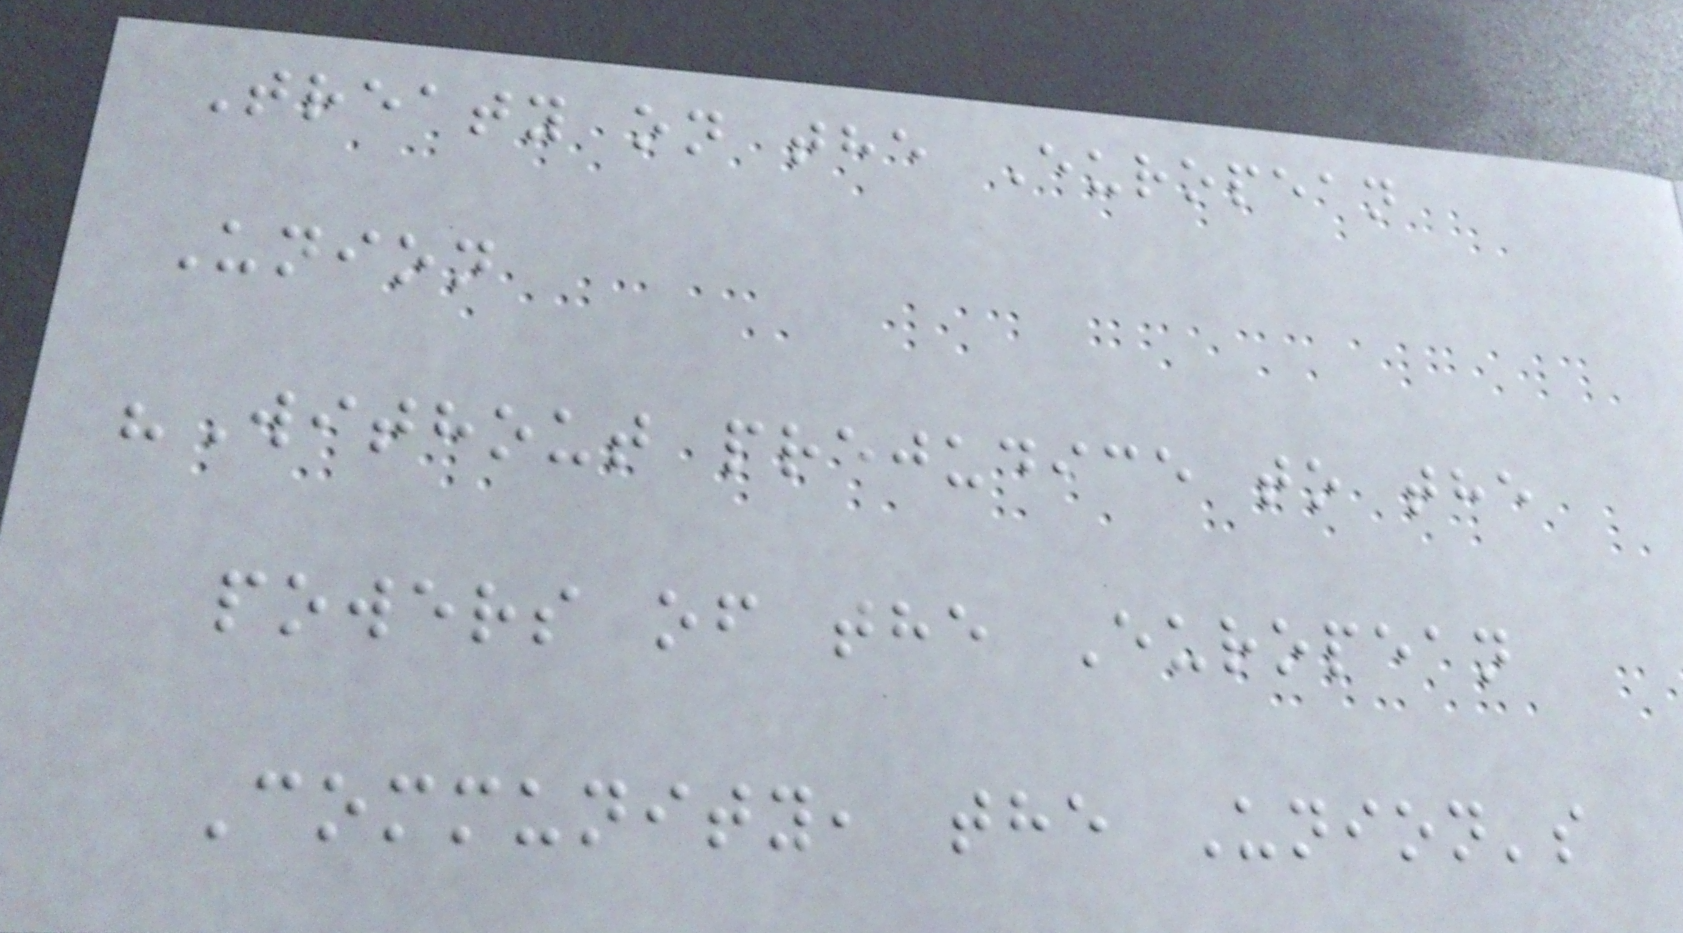Treaty on the European
Union
"Without prejudice to the
powers of the European
Community, the Union's
